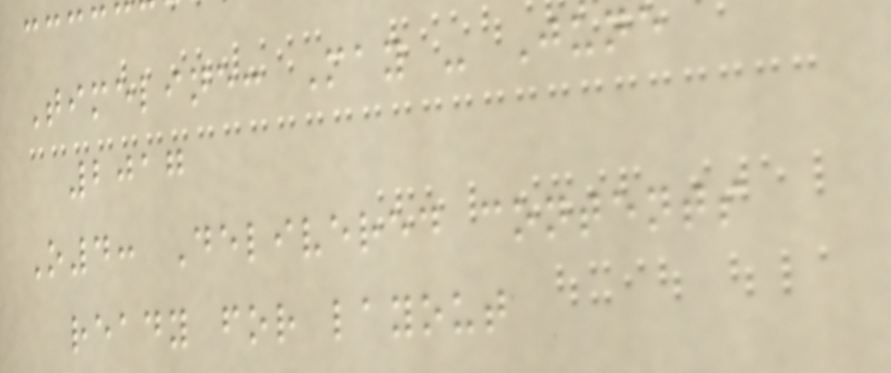Timeline: May - June
2017
O4: Delivered contents
ready for layout
